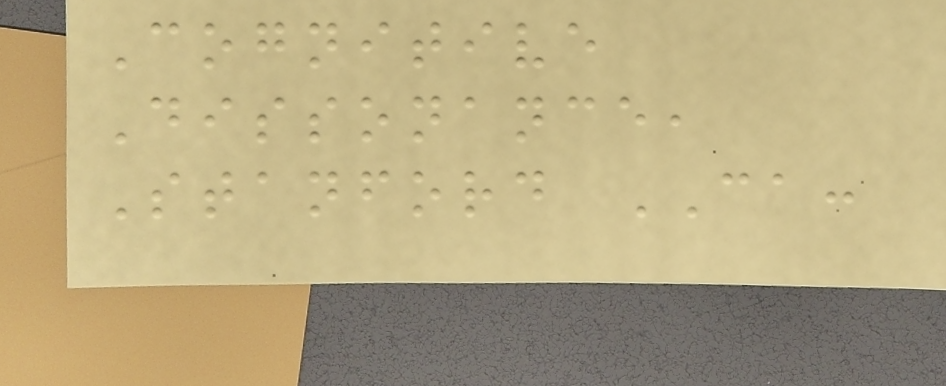Cognitive
Dissonance,
Stanford CA:
